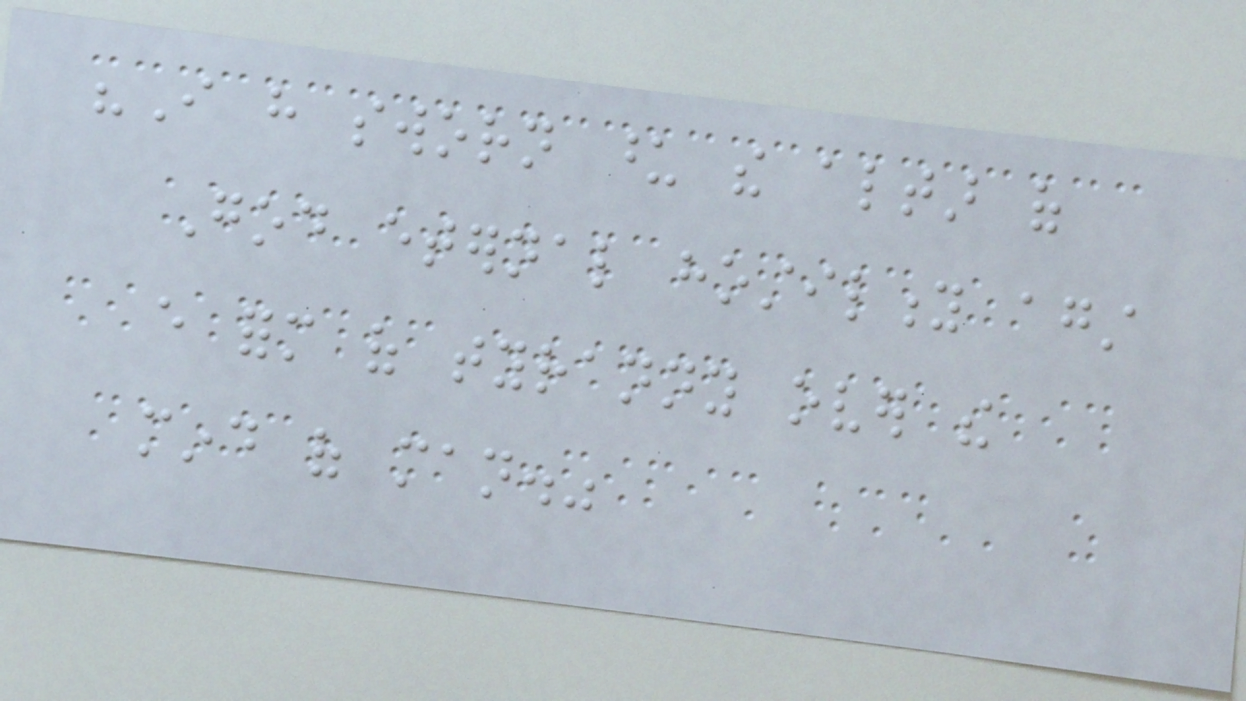"I have sworn upon the altar of
God eternal hostility against
every form of tyranny over the
mind of man."
